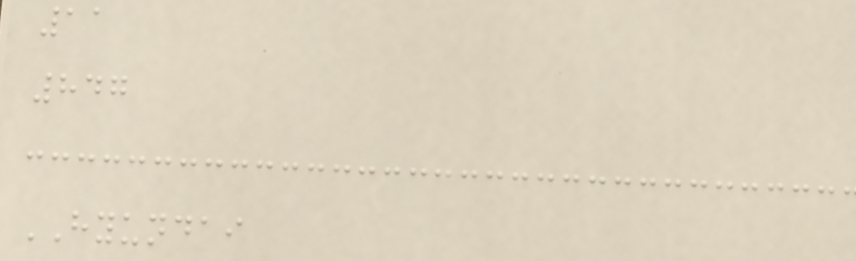11
847
HYUNDAI
